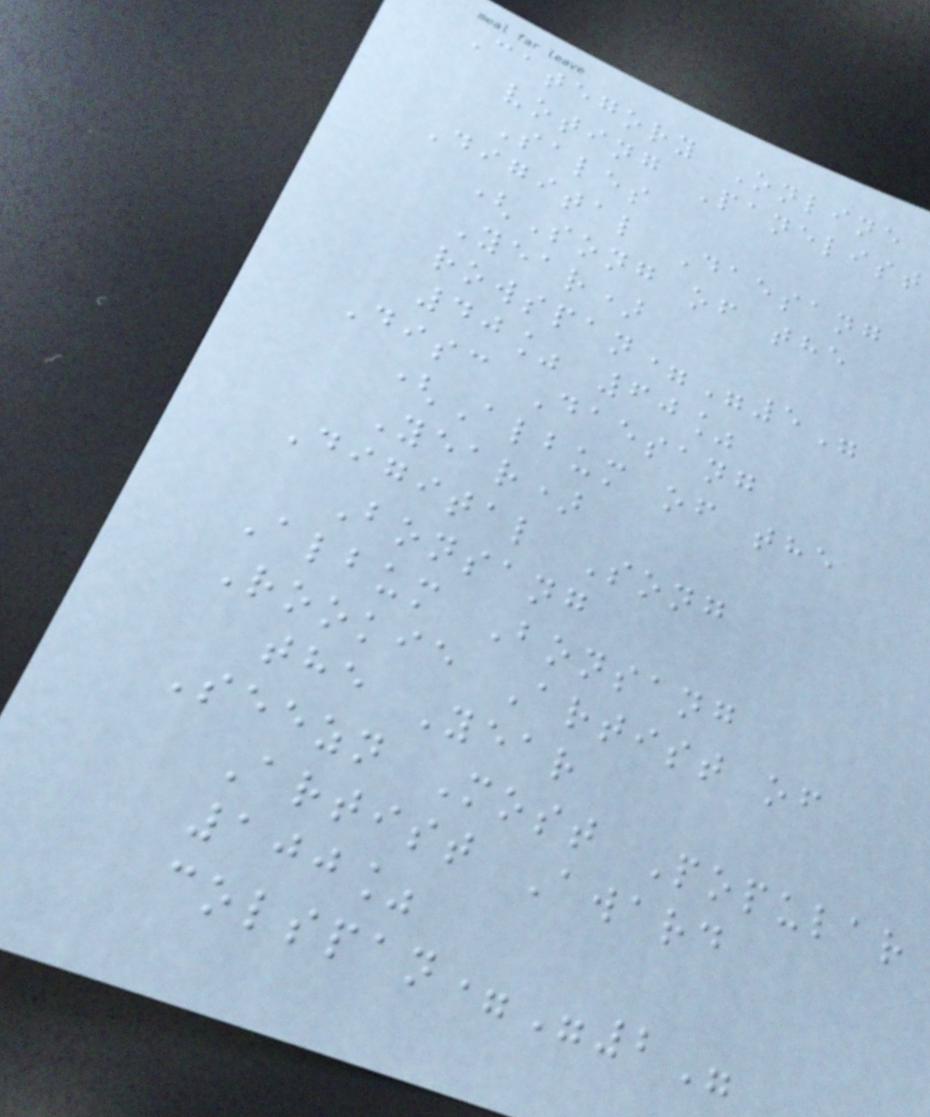Category Online
voting Panelist
Sales
Digital Daesang
(Song of the
Year)
rowspan="5"
40% 60%
Disc Daesang
(Album of the
Year)
Digital Song
Bonsang
Album Bonsang
Rookie Artist of
the Year
Seezn Most Popular
Artist Award
100%
colspan="2"
